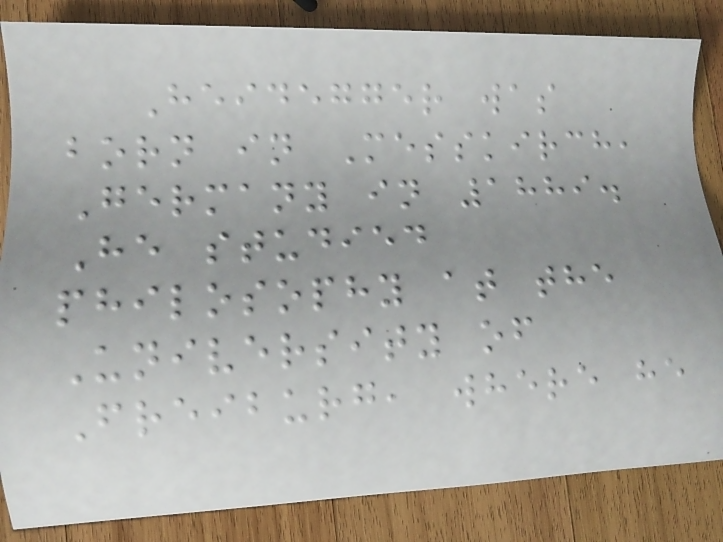Heidegger was
born in Messkirch,
Germany in 1889.
He studied
philosophy at the
University of
Freiburg, where he
